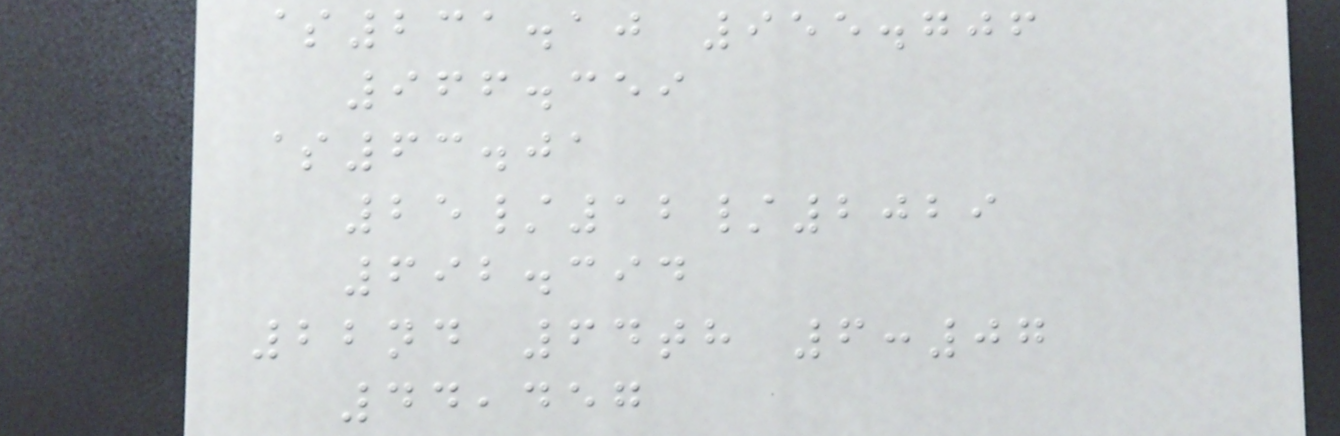$231.10 955.706
966.359
$63.01
25/12/2029
692.394
22nd 64th 6:07
44,457
